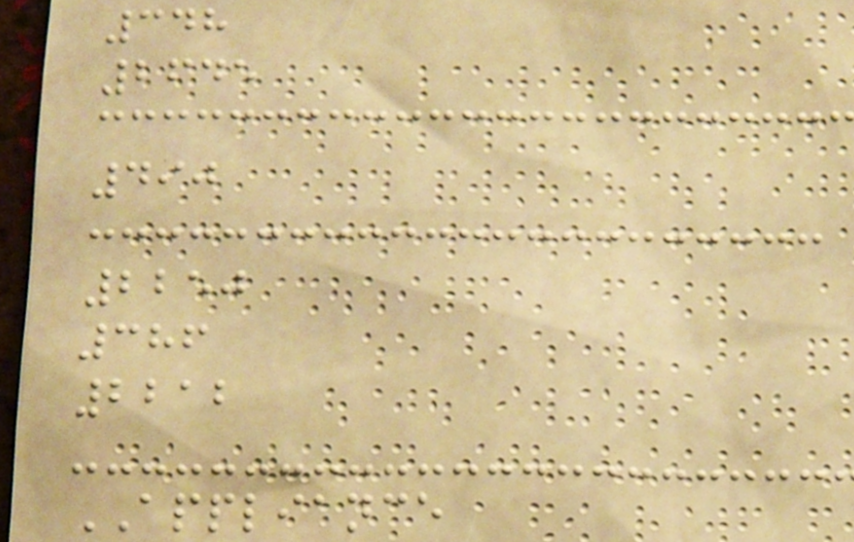348
2645
490
2250
386
2212
APPLIANCE
